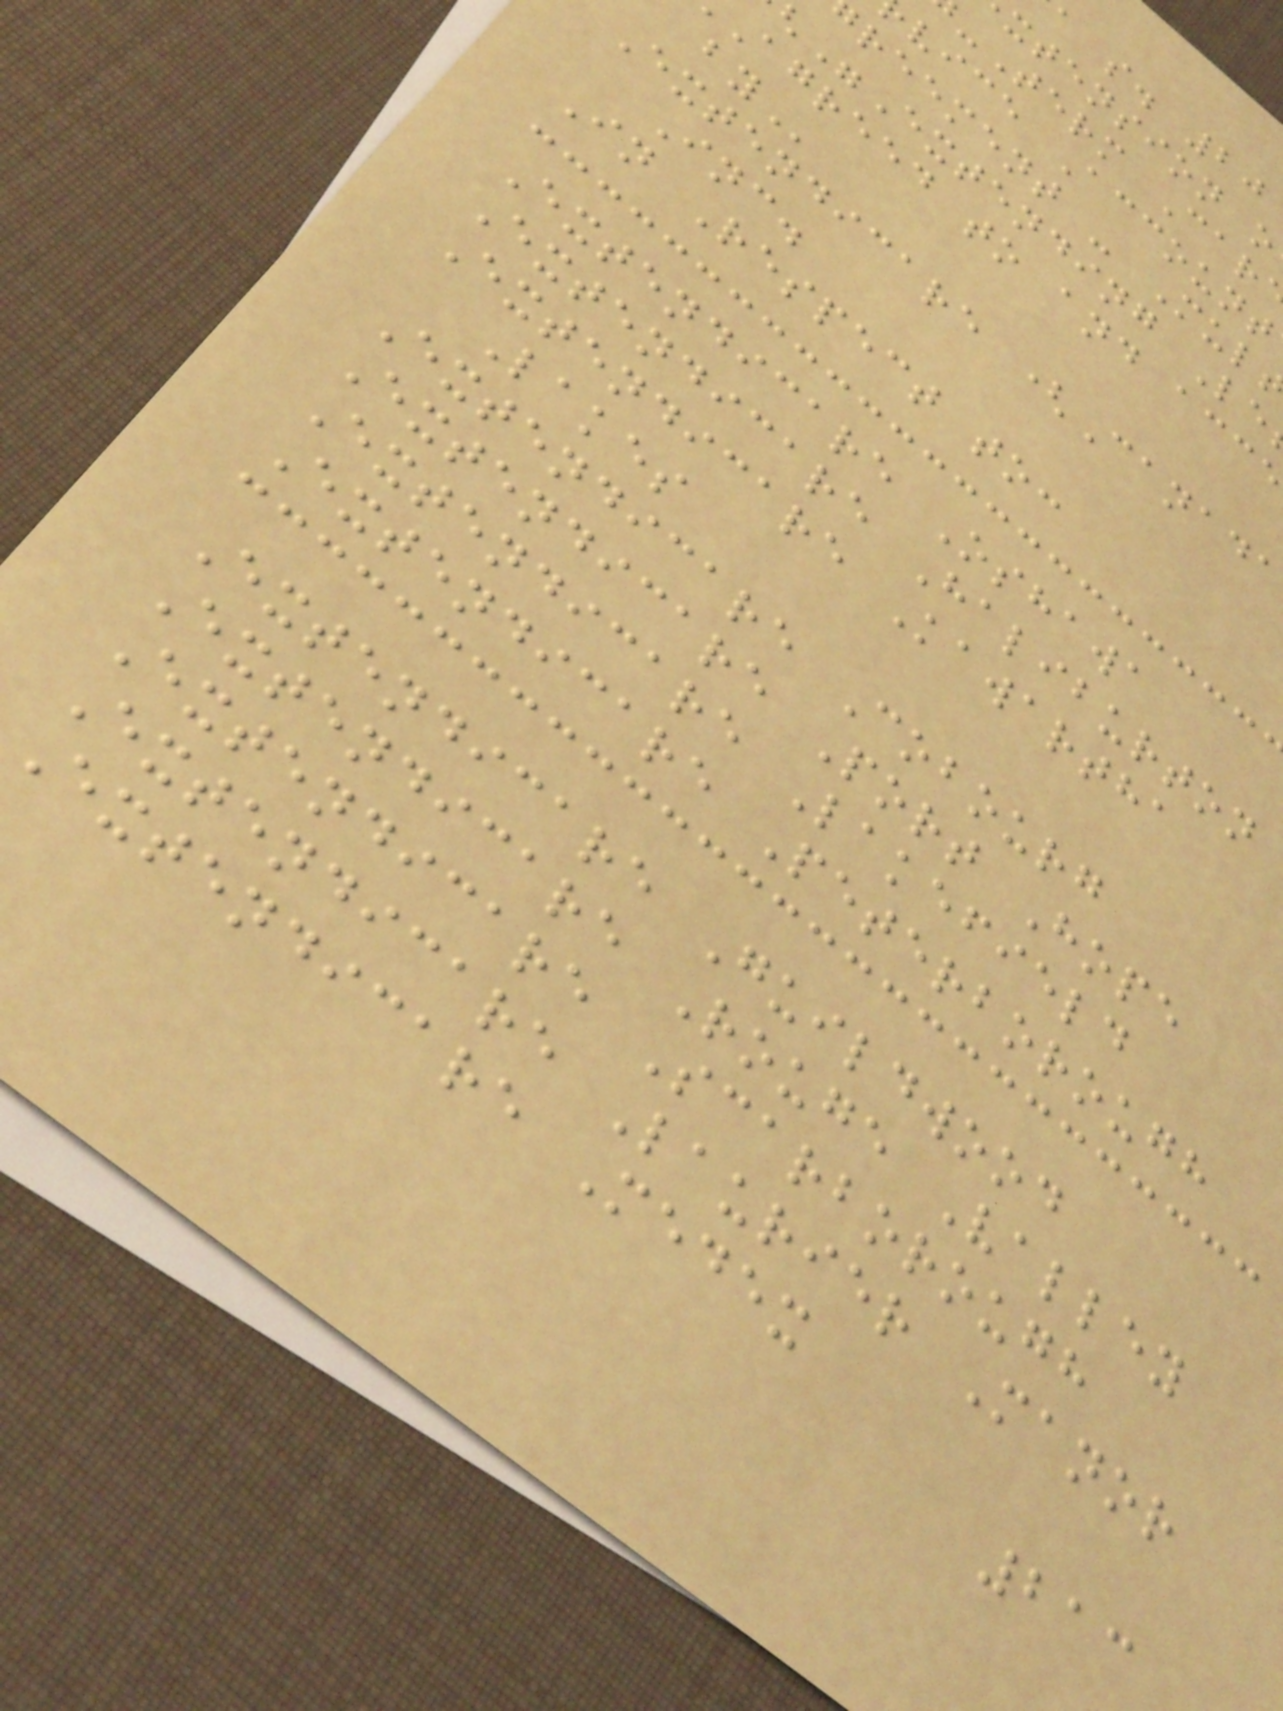a s. 20
xtension o
-Term Car
vice Account
reement - Mul
Extending Le
agreed to and
Extendicare (Canada
Inc.
In Respect to:
Extendicare Oshawa
Extendicare Haliburton
Extendicare Kawartha
Lakes
Extendicare Cobourg
Extendicare Port Hope
Extendicare Lakefield
Extendicare Peterborough
Extendicare Guildwood
Extendicare Rouge Valley
Extendicare Scarborough
Extendicare Laurier Manor
Extendicare Medex
213
